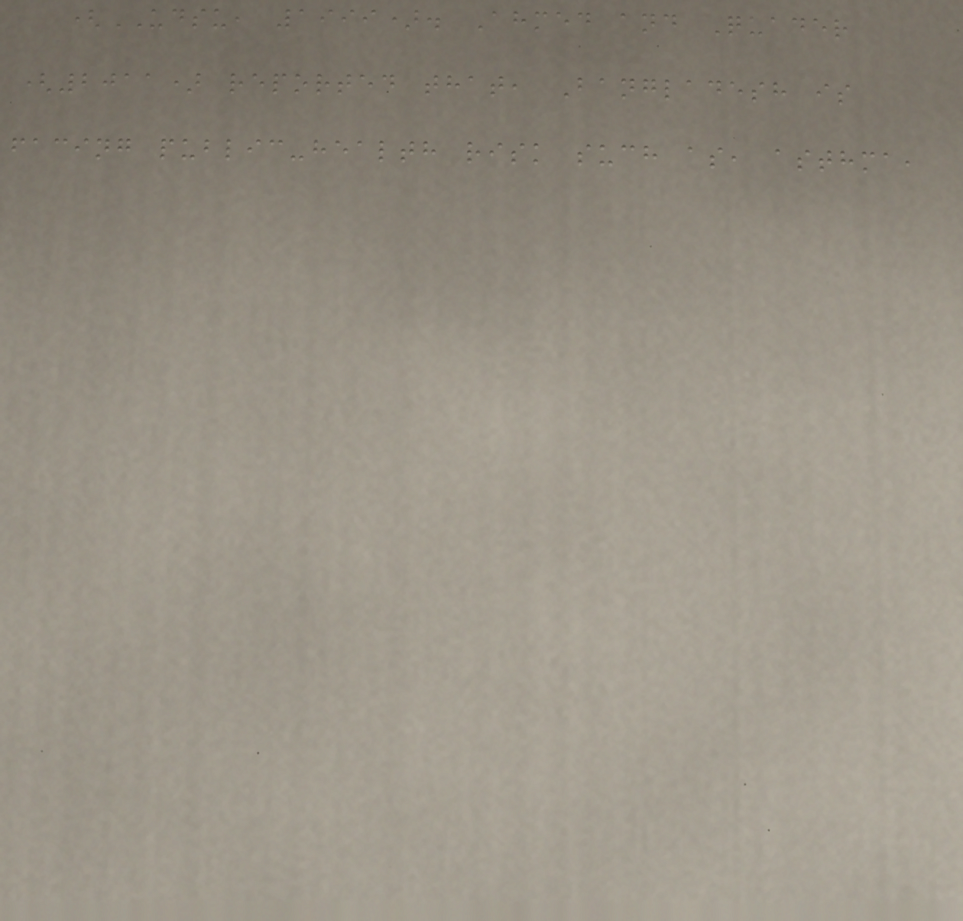(UDSU, 1999). Ahmed and Quader
(2011) reported that, Bangladesh is
facing public-health risk such as, asthma,
